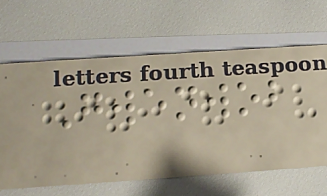Gwenwob
